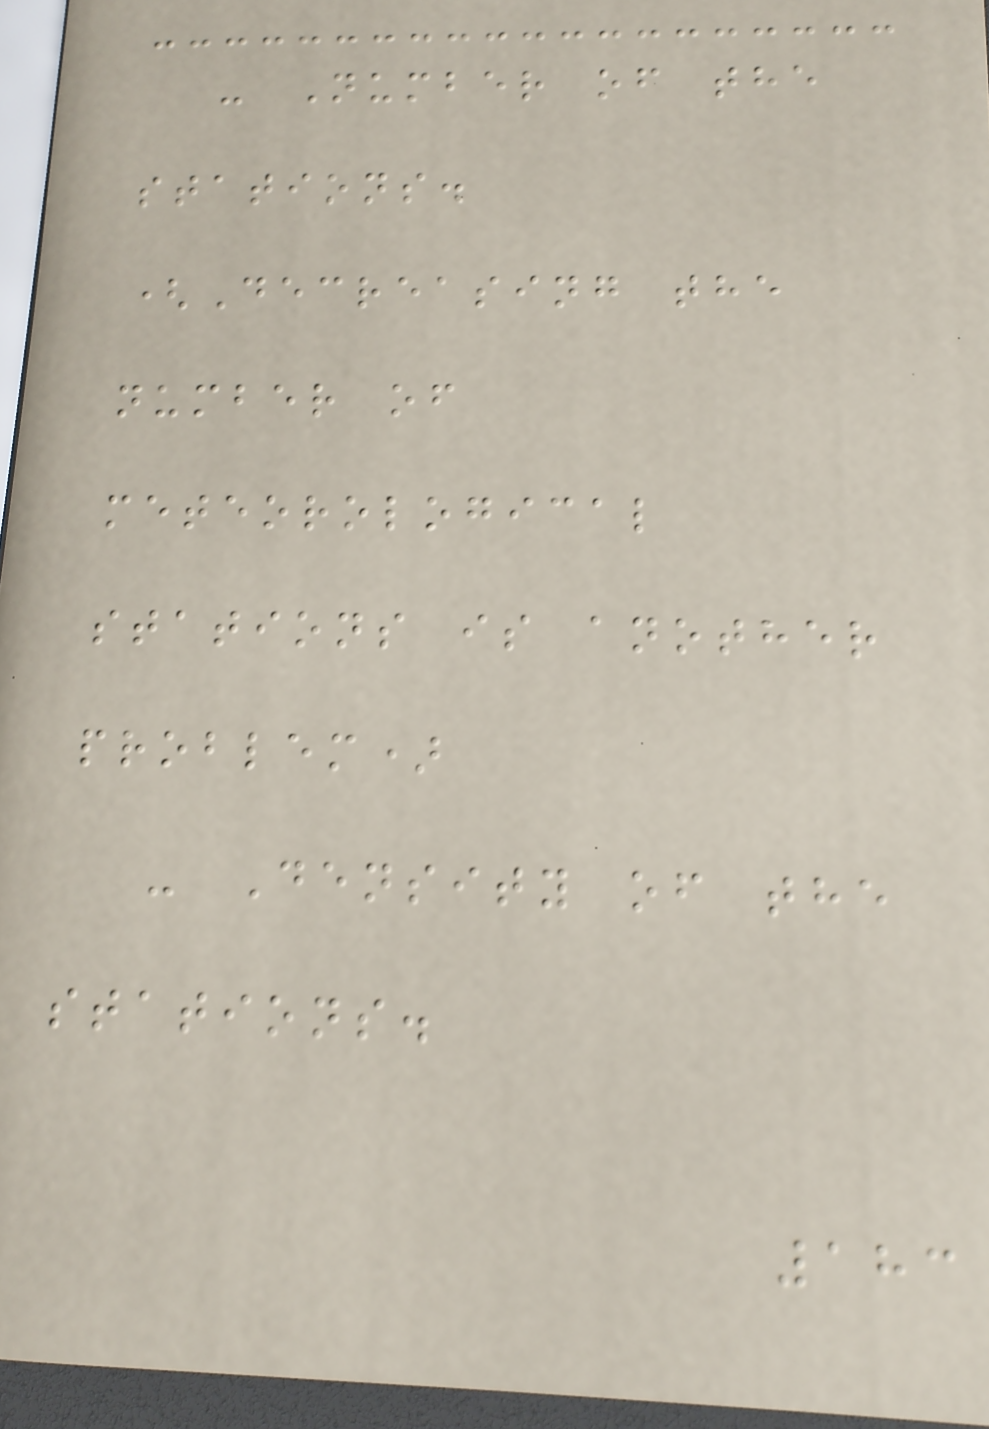- Number of the
stations.
(Decreasing the
number of
meteorological
stations is another
problem)
- Density of the
stations.
183
